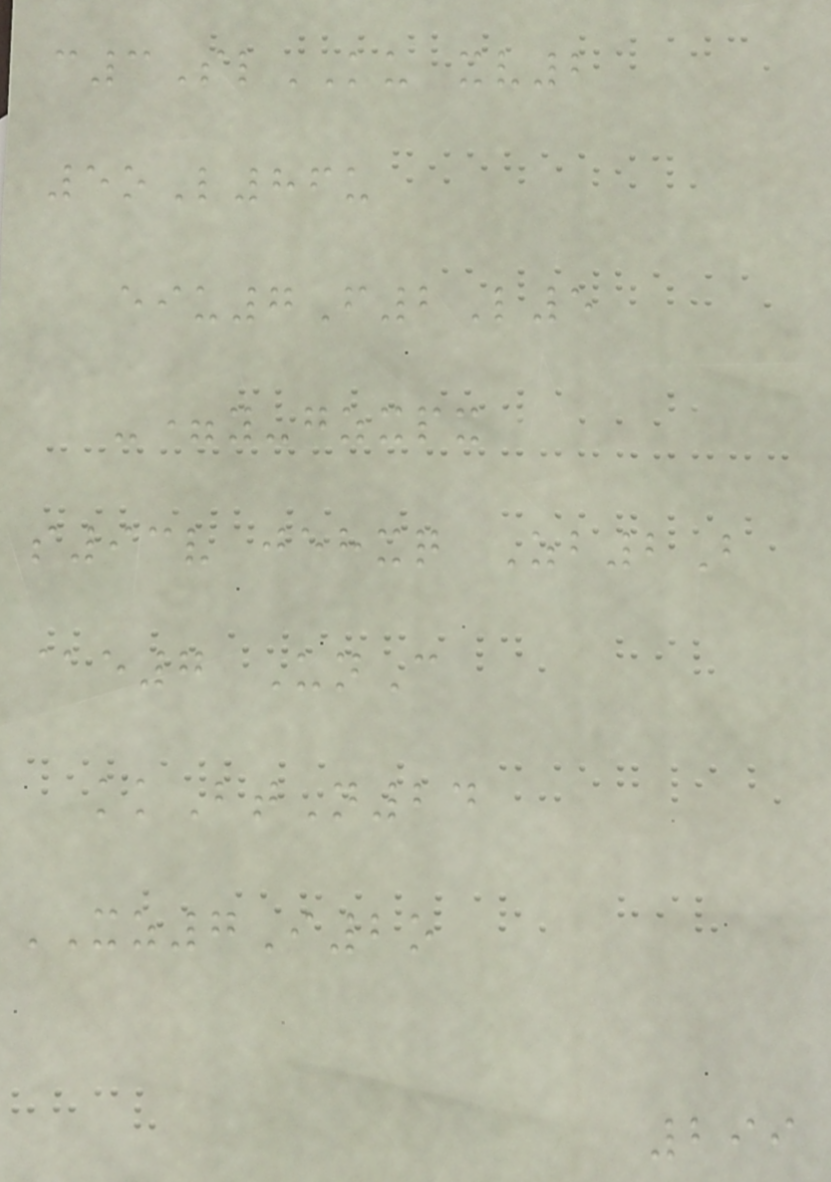c3SlKU xv2
5oL86u
eiu7F2L5
-=y-gzxpx
s93v jehxq Zb2B
@e7 UnC
kkBtN24
XZ7I2o
299
